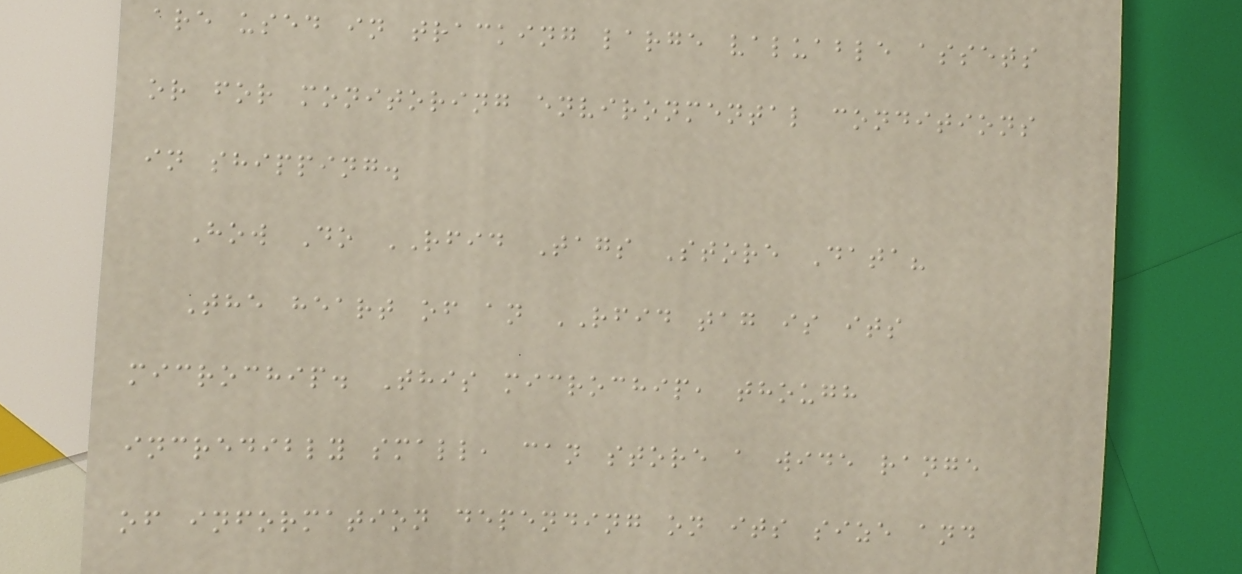are used in tracking large valuable assets
or for monitoring environmental conditions
in shipping.
How Do RFID Tags Store Data?
The heart of an RFID tag is its
microchip. This microchip, though
incredibly small, can store a wide range
of information depending on its size and
